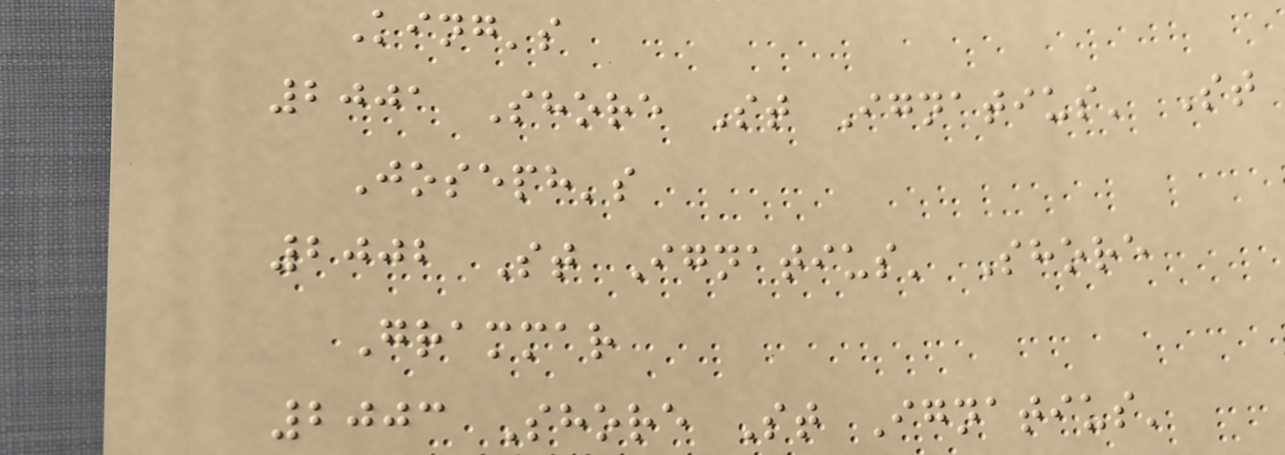King's
2001 Shore St Ignatius' St
Joseph's
2002 St Ignatius' Shore
Grammar
2003 Shore St Ignatius'
